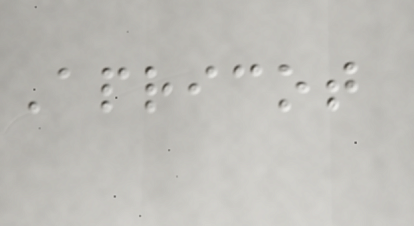Apricot
